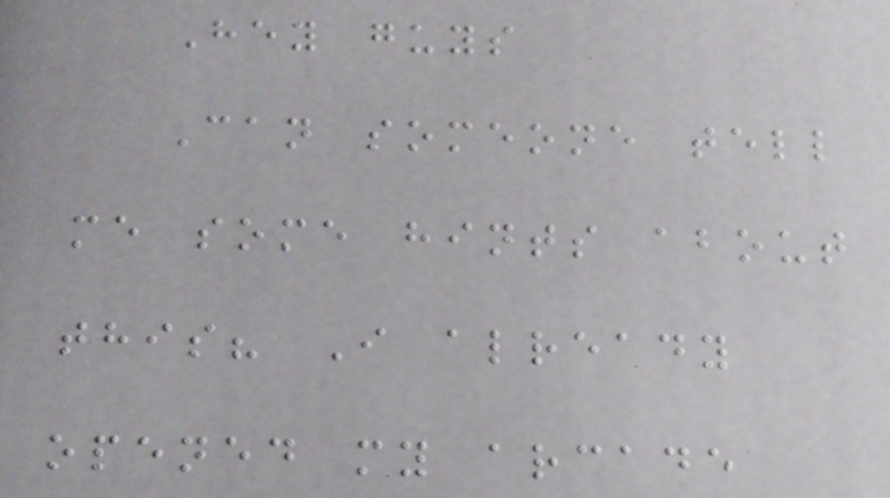Hey guys
Can someone tell
me some hints about
this? I already
opened my arcade
